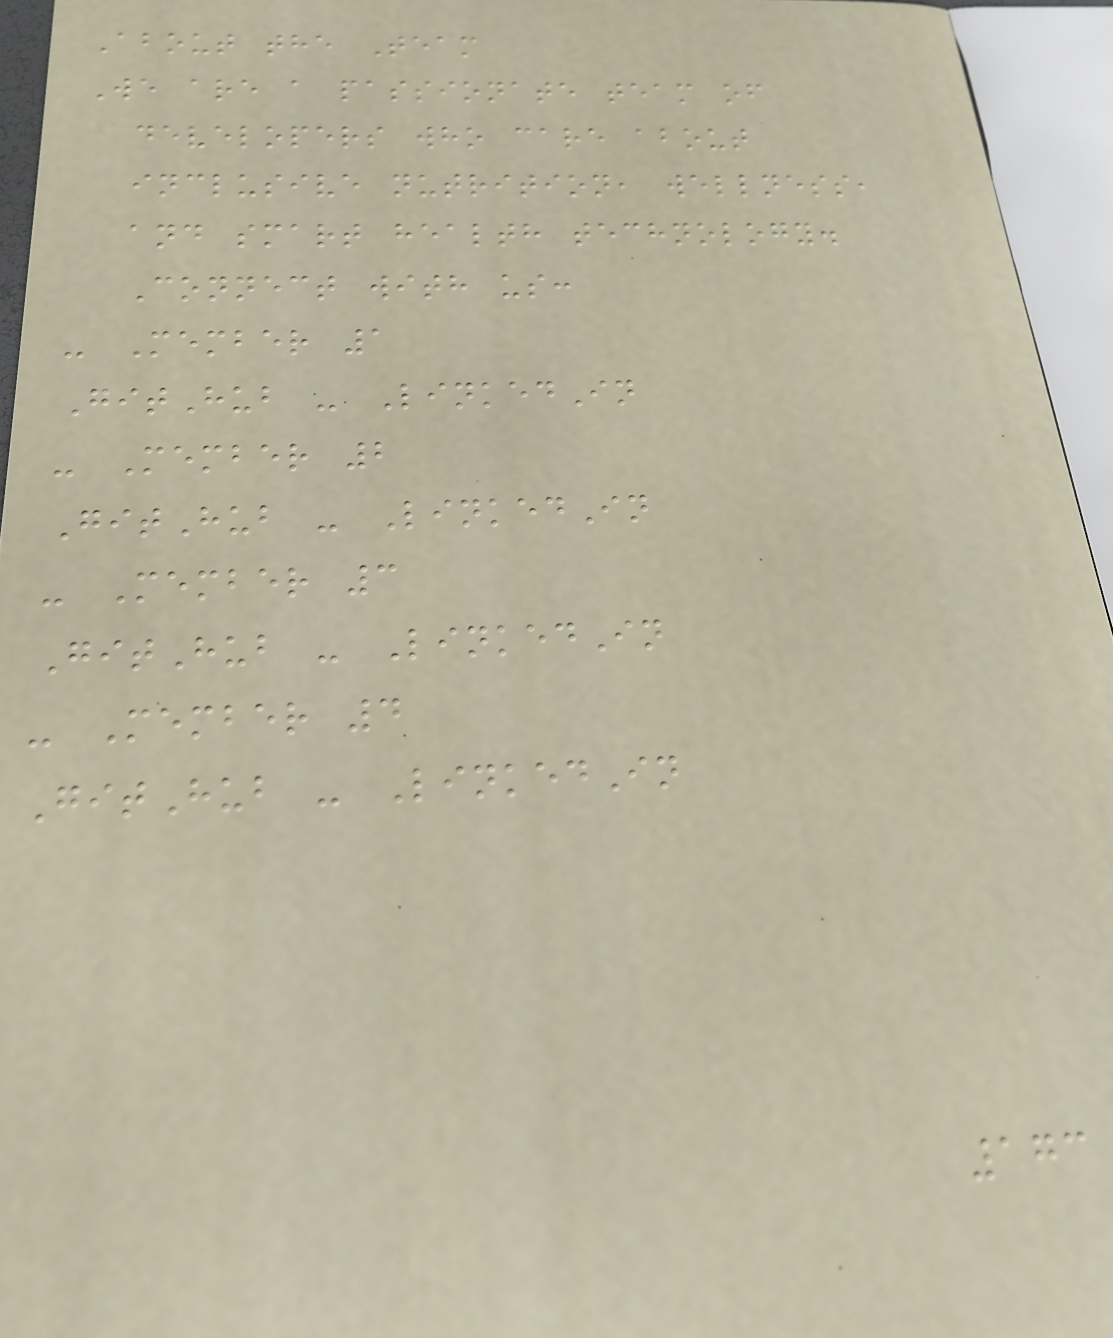About the Team
We are a passionate team of
developers who care about
inclusive nutrition, wellness,
and smart health technology.
Connect with us:
- Member 1
GitHub - LinkedIn
- Member 2
GitHub - LinkedIn
- Member 3
GitHub - LinkedIn
- Member 4
GitHub - LinkedIn
173
